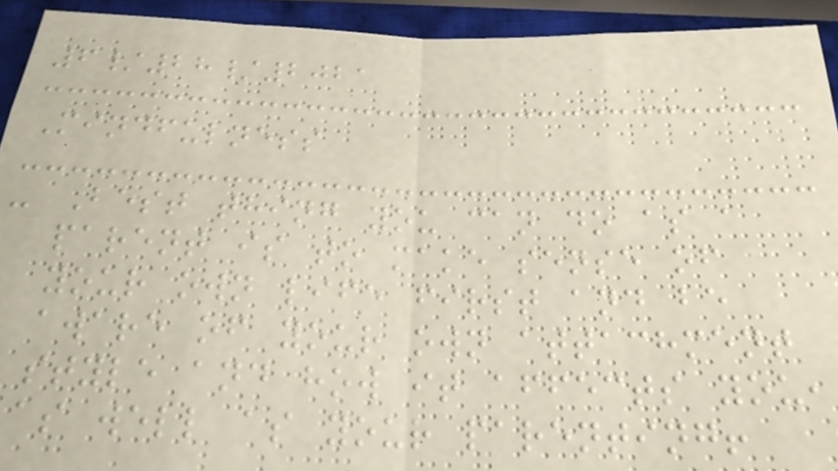6/28/2021
Mindfulness
- Best thing you can do as a
parent is to make sense of
your own life first and be
aware of your own attachment
style and how it affects you,
as well as your parenting!
